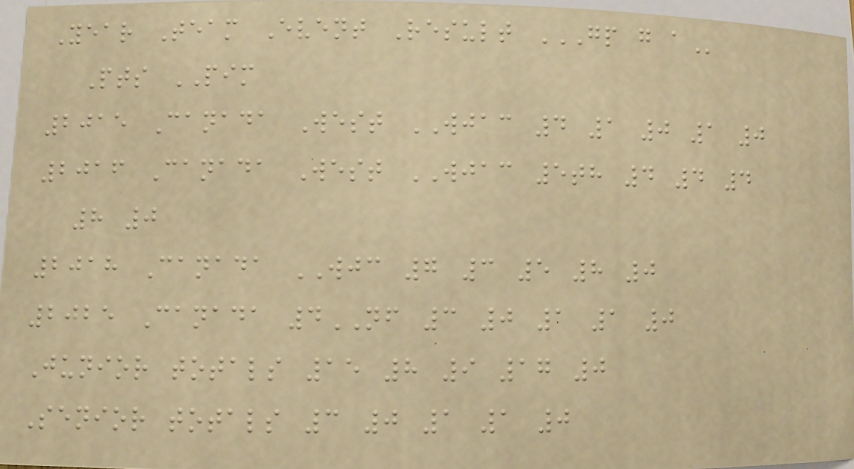Year Team Event Result GP G A
Pts PIM
2015 Canada West WJAC 4 1 0 1 0
2016 Canada West WJAC 5th 4 4 4
8 0
2018 Canada WJC 7 3 5 8 0
2025 Canada 4NF 3 0 1 1 0
Junior totals 15 8 9 17 0
Senior totals 3 0 1 1 0
